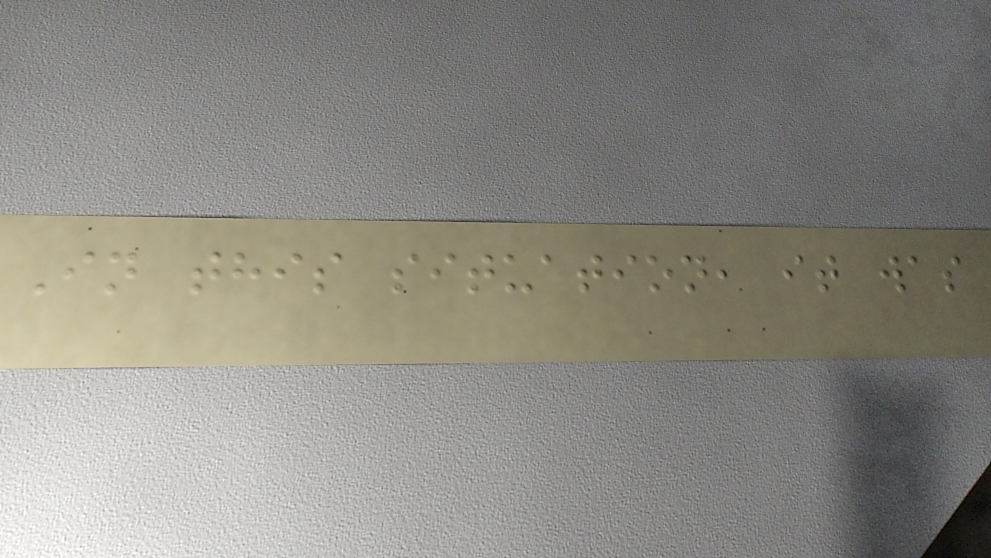In this situation, it was
